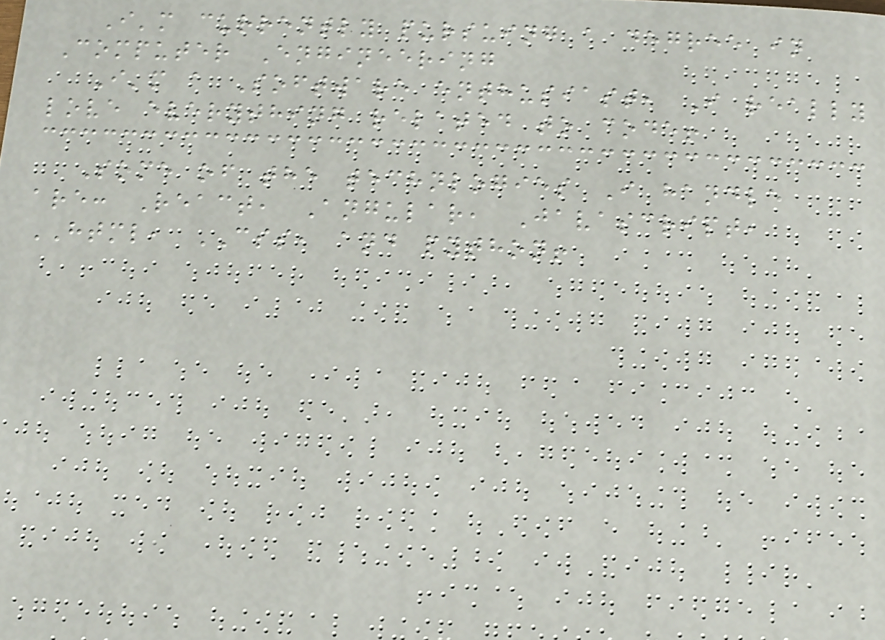I'm currently pursuing a degree in
Computer Engineering
I'm a Software enthusiast, I really
love everything related to code!
Some of the technlogies I handle
are: React, Angular, Javascript,
HTML, CSS, and python!
